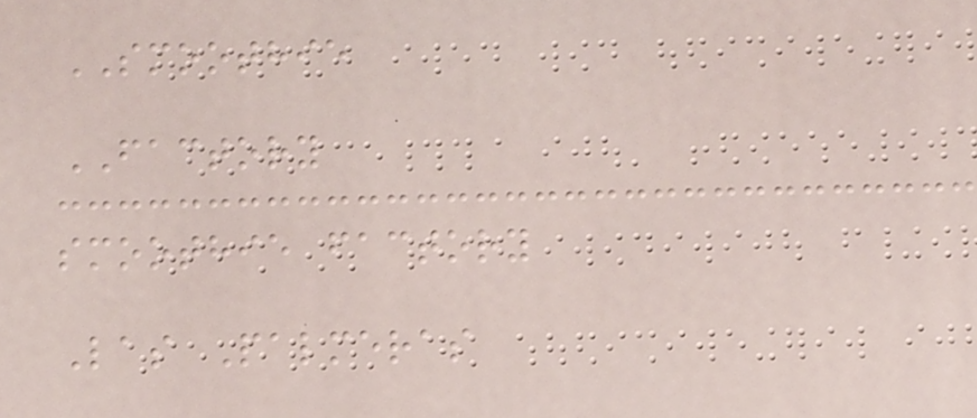SMOOTHIE
FACTORY
smoothie factory
Las Palmeras
